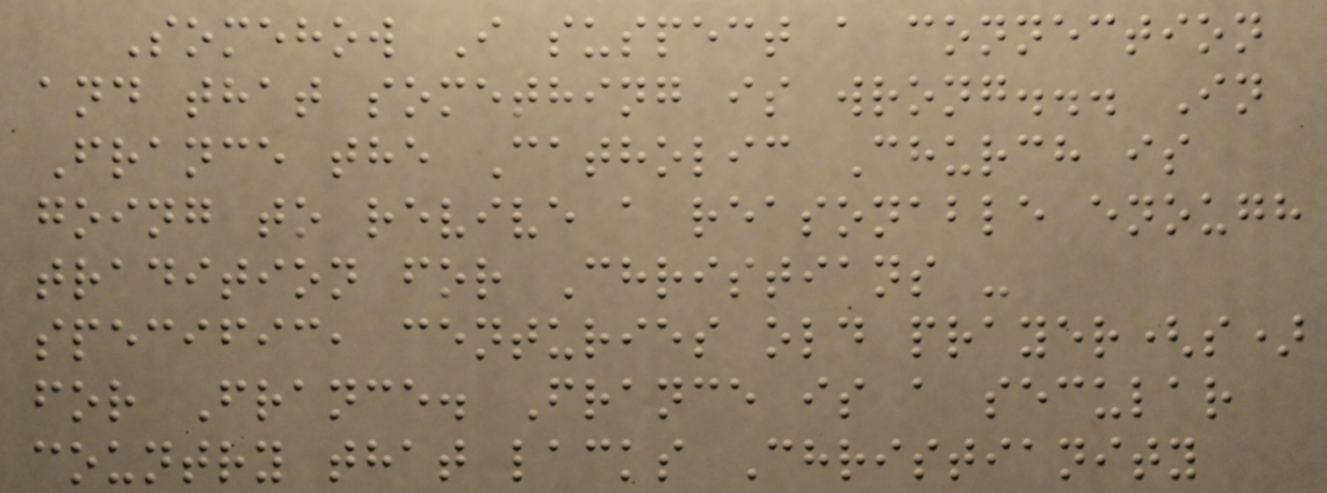Somehow I suspect a connection
and that something is wrong... In
France the Catholic Church is
going to revive a reasonable enough
tradition for Christians -
specific, centuries old prayer(s)
for France. France is a secular
country that lacks Christianity
